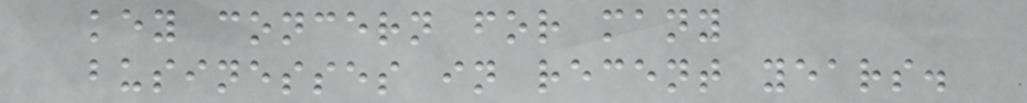key concern for many
businesses in recent years.
